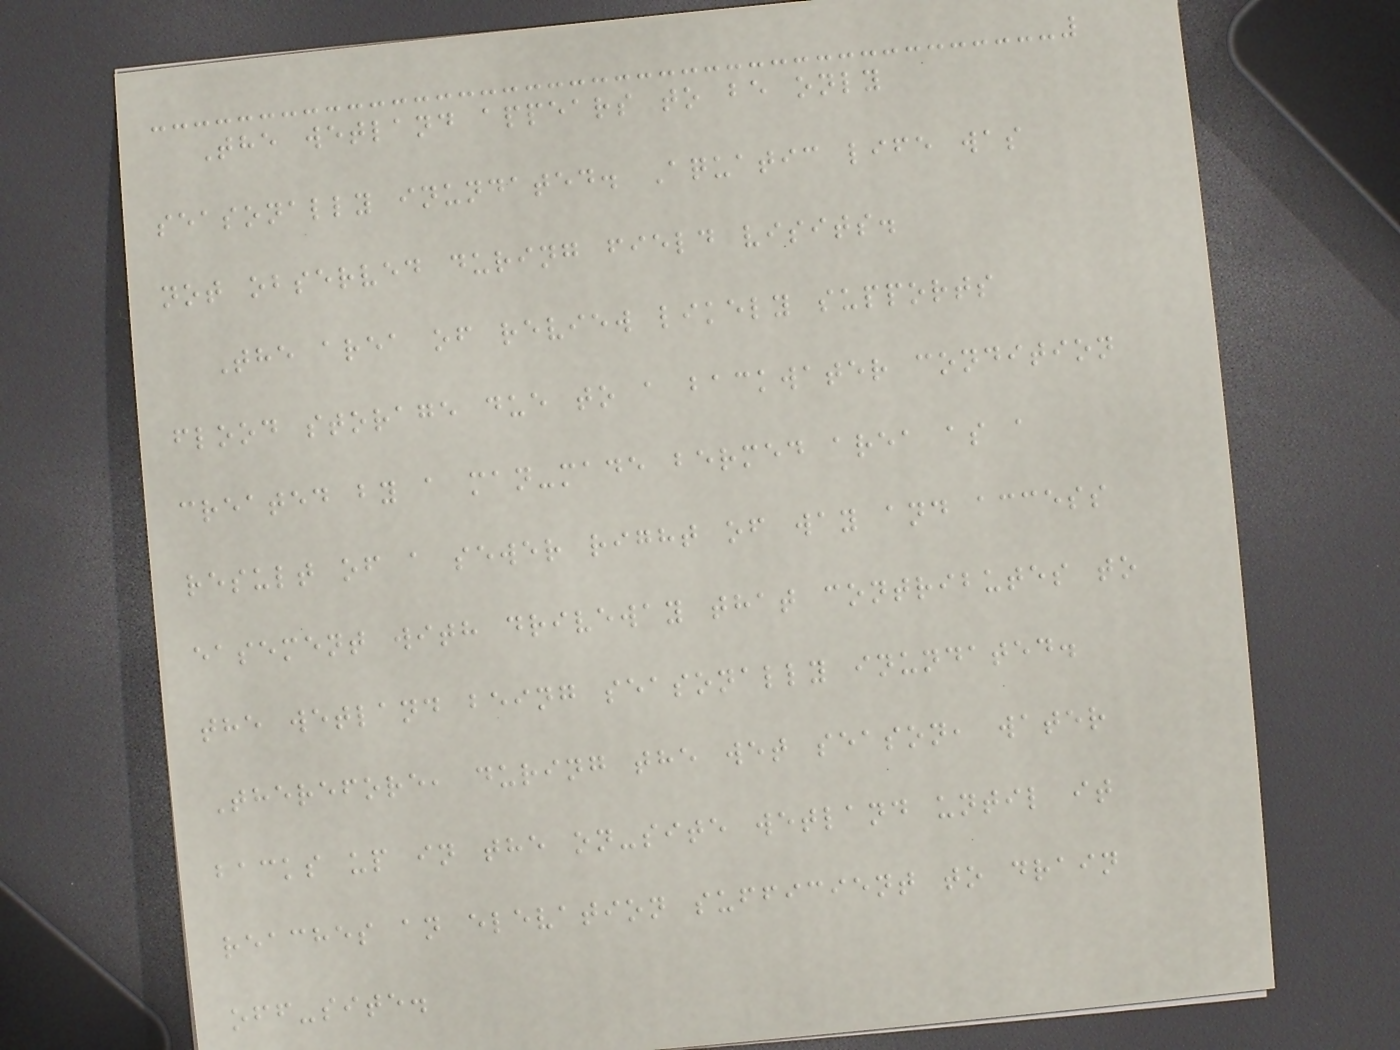The wetland appears to be only
seasonally inundated. Aquatic life was
not observed during field visits.
The area of review likely supports
flood storage due to a backwater condition
created by a man-made bermed area as a
result of a sewer right of way and access
easement with driveway that contributes to
the wetland being seasonally inundated.
Therefore, during the wet season, water
backs up in the on-site wetland until it
reaches an elevation sufficient to drain
off-site.
